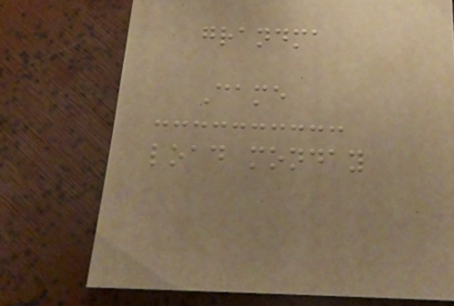grandma
Came
load monday
